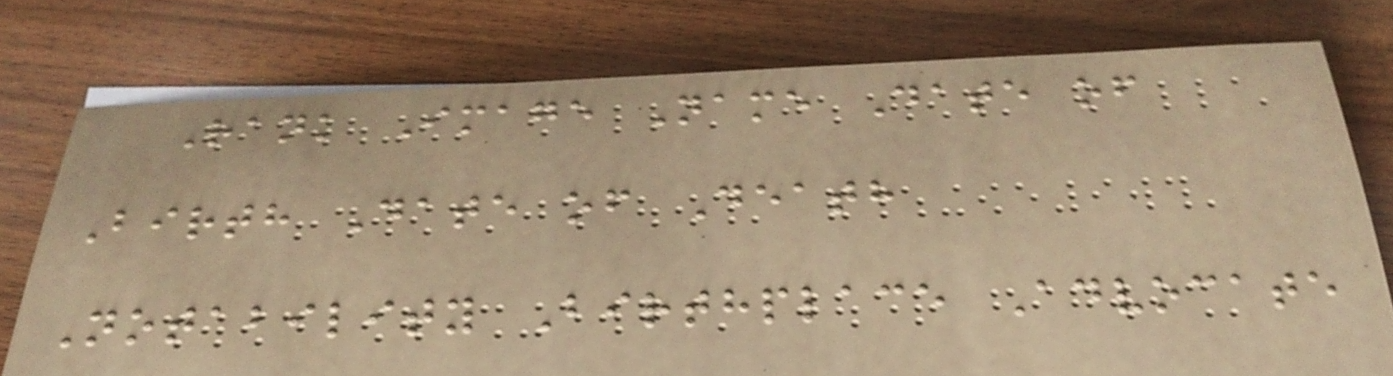Rank Image Name Date of
Birth Date of Death
Notability Birthplace Advocate
